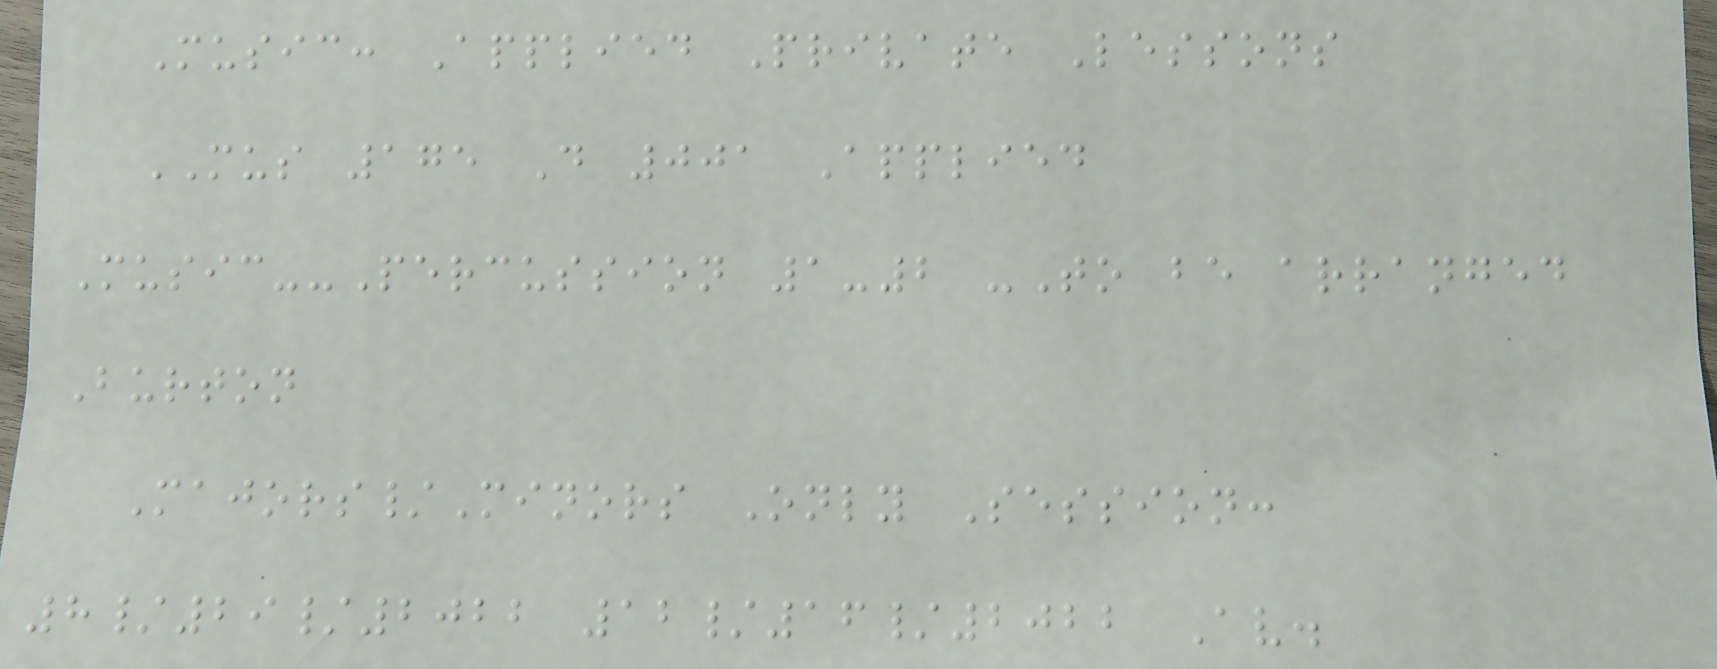Music: Applied Private Lessons
MUS 175 D 001 Applied
Music--Percussion 1-2 -To be arranged
Burton
Majors/Minors Only Session:
8/29/2022 12/16/2022 Av.
